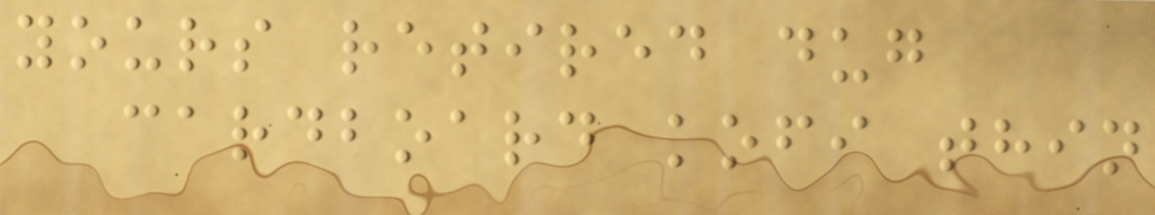yours retired dug
cardboard kofi thin
